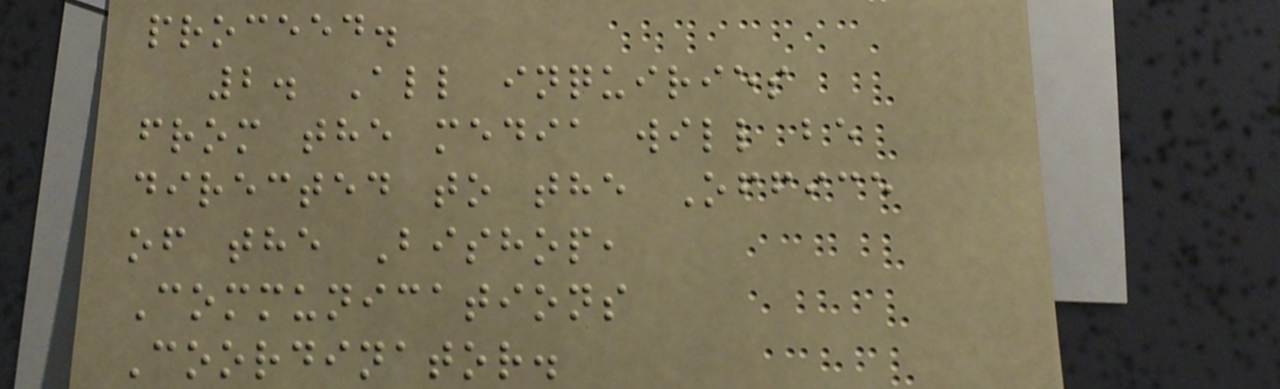proceed.
2. All inquiries
from the media will be
directed to the Office
of the Bishop,
Communications
Coordinator.
